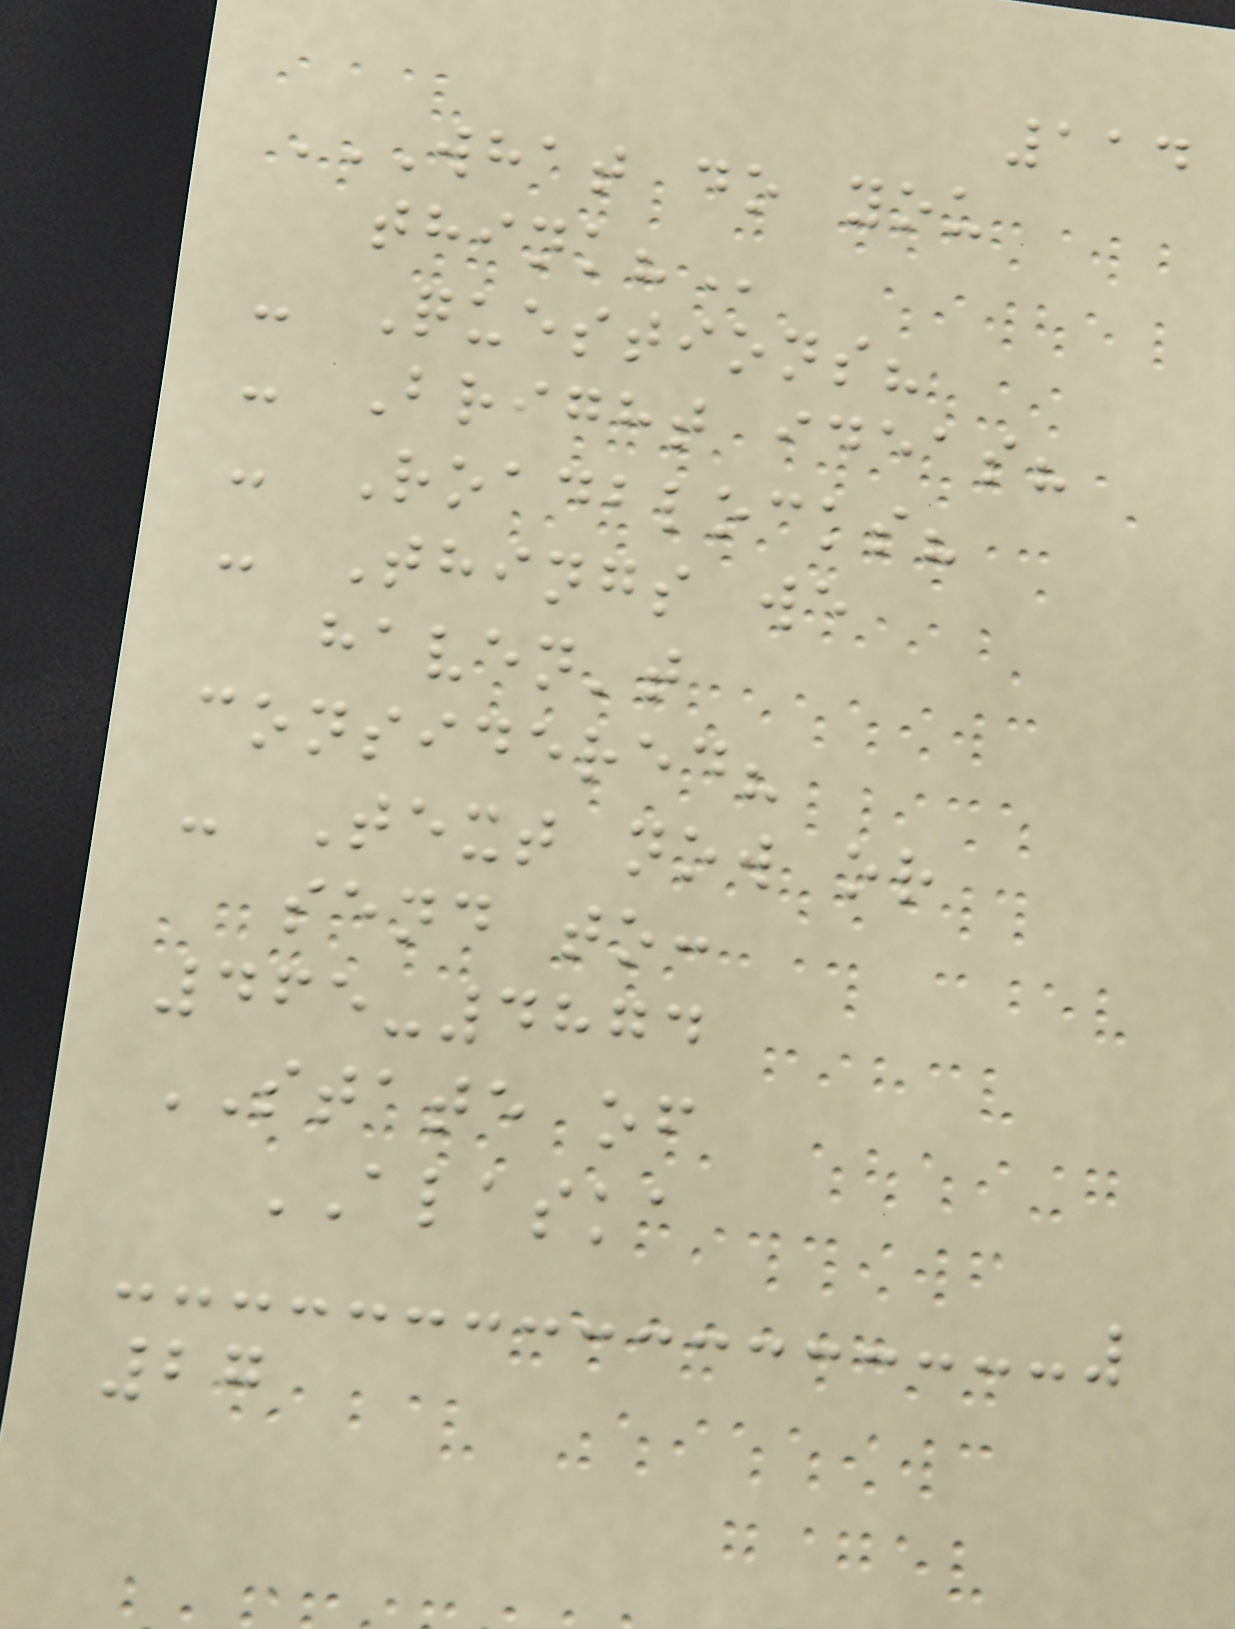114
WHAT DO YOU
THINK?
- Questions?
- Bright ideas?
- Roadblocks?
- Things we
haven't
considered?
- Text now or
send to:
465-4874
STATE of
ALASKA
27
